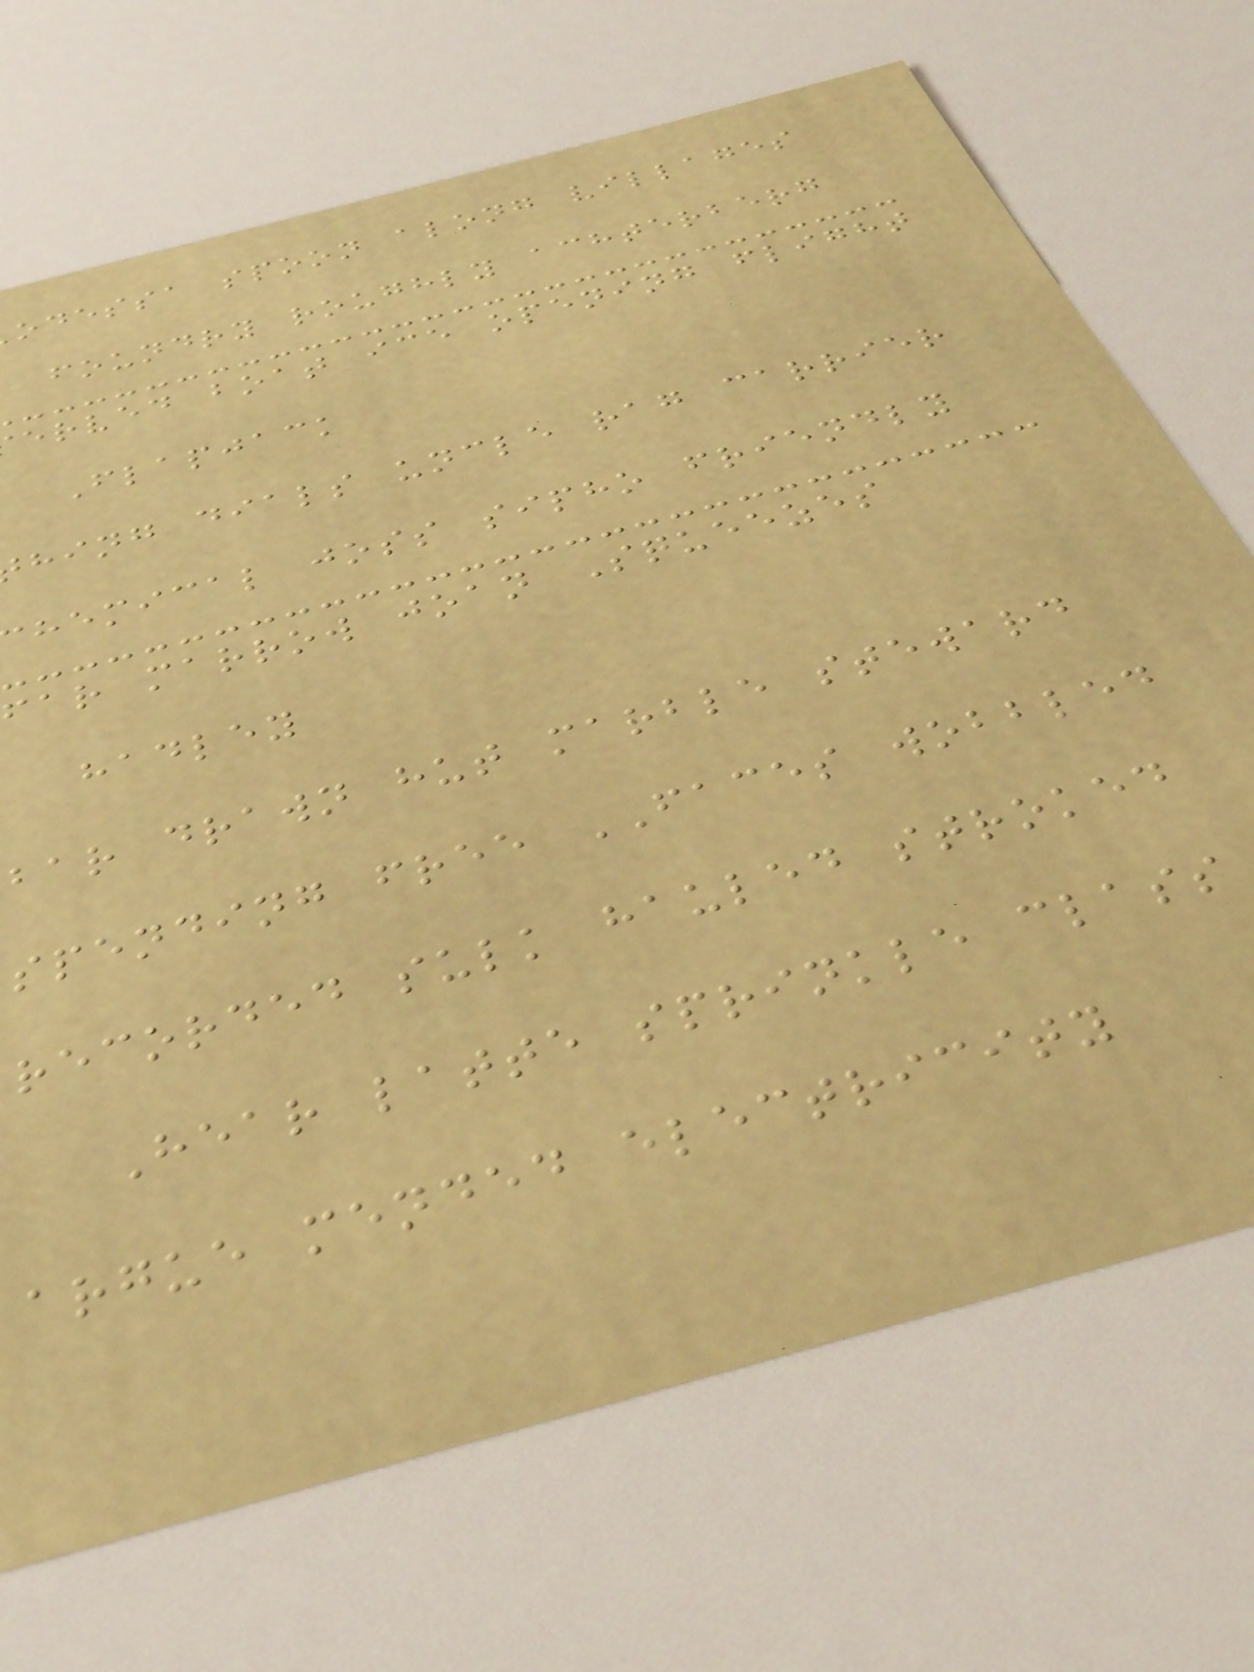odessa spoon along villages
foundry roughly achterberg
erved boat ice opening flight
Flapjack
hing dials uncle rag carrier
hemical joss sipho friendly
far marrow joan Squeezes
hadley
bar drawn hut marble steward
spending free FACES wobbled
recorded sulk hauled stroked
Hear latte sprinkle class
argue mended electricity
